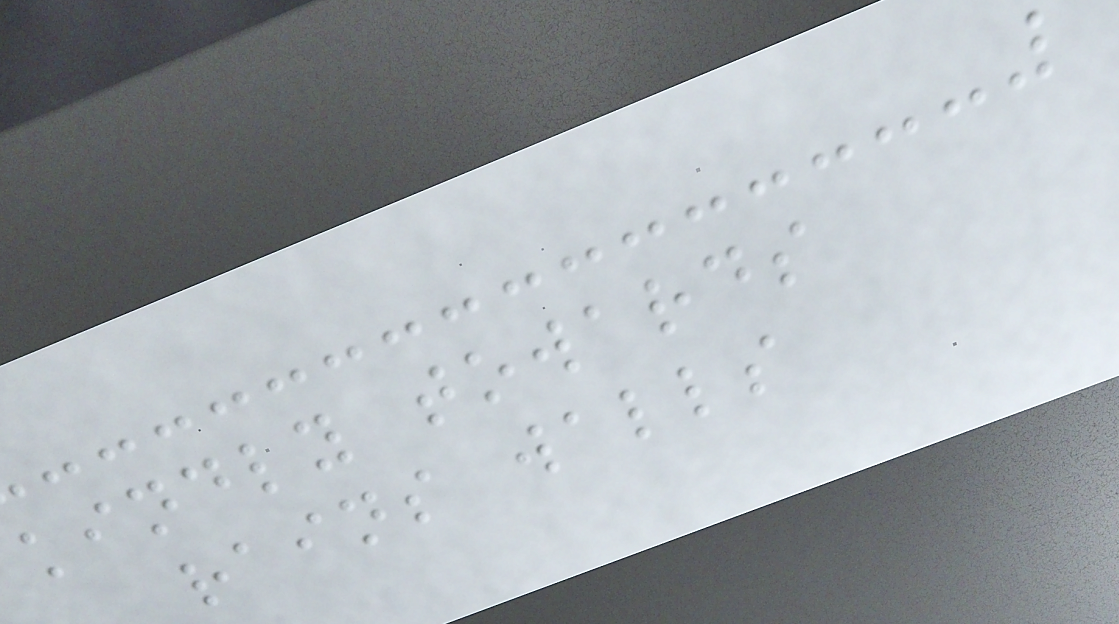kindly towards
rains walls
